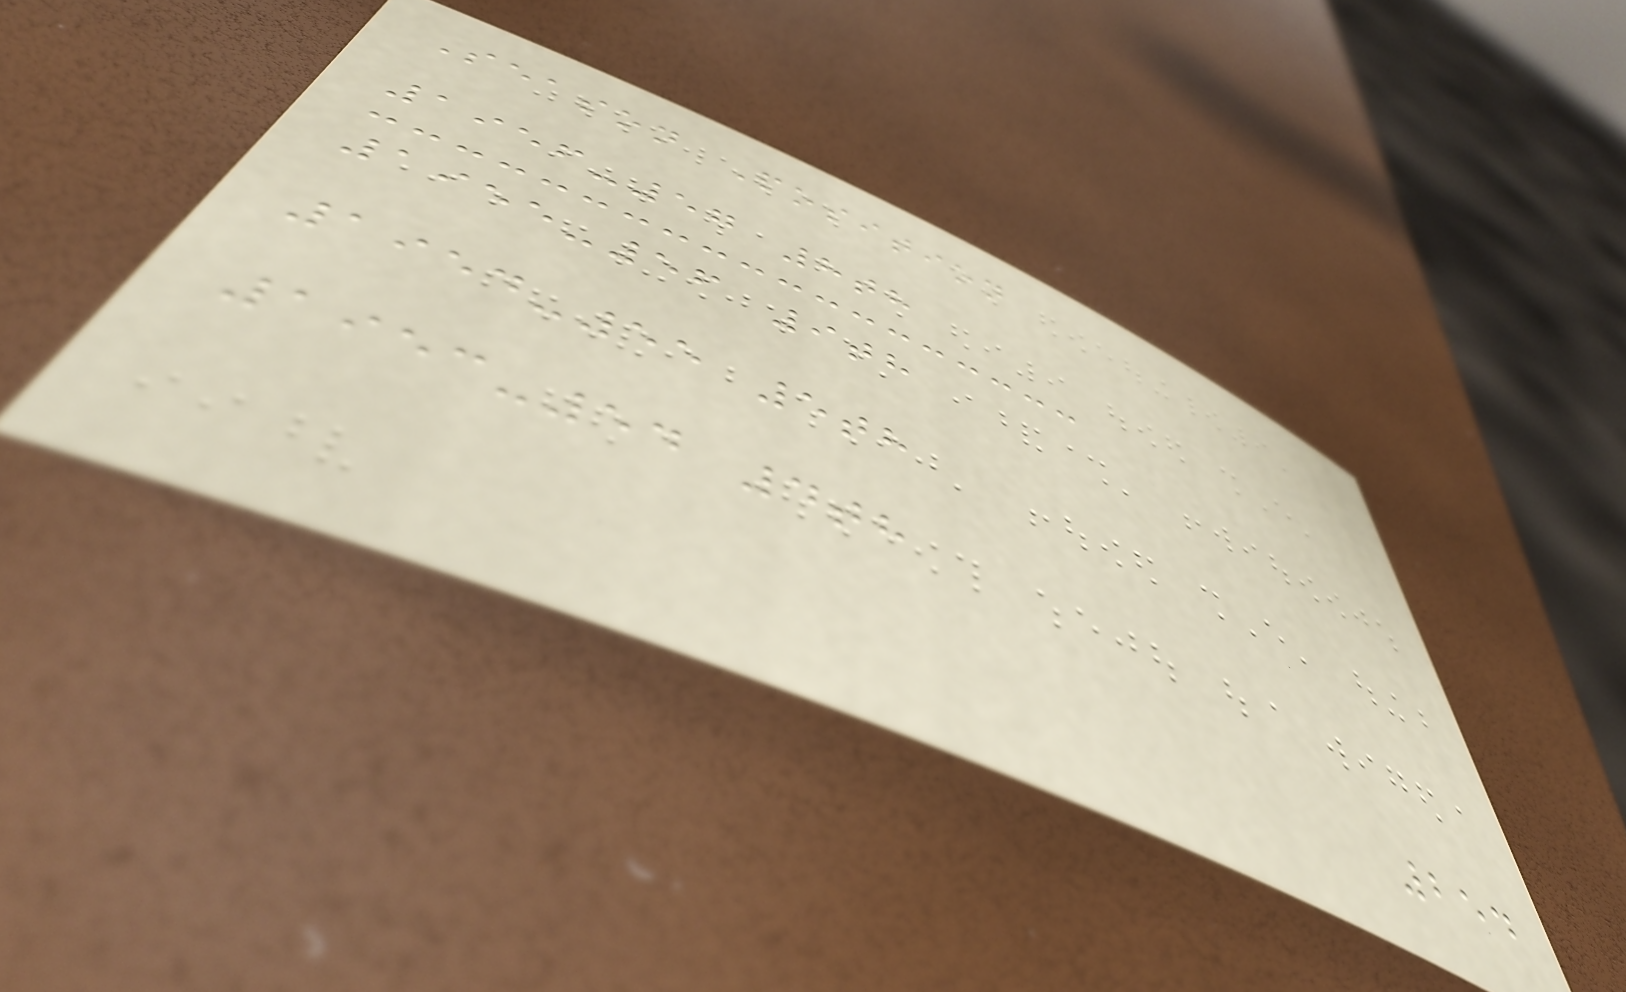Season Position
1956-57 8th
1955-56 9th
1954-55 5th
1953-54 4th
254
